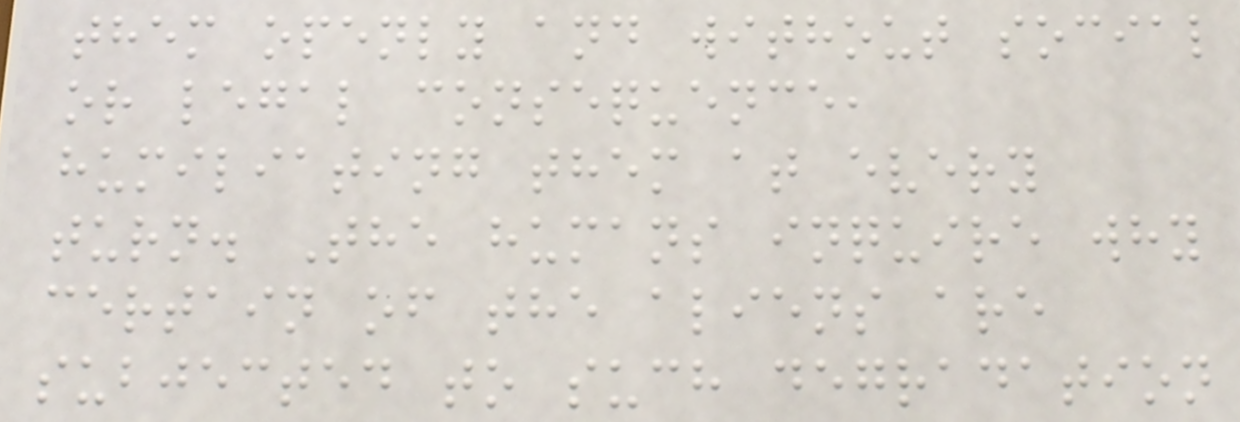them openly and without social
or legal consequence,
humiliating them at every
turn. The humans inquire why
certain of the aliens are
subjected to such degradation
